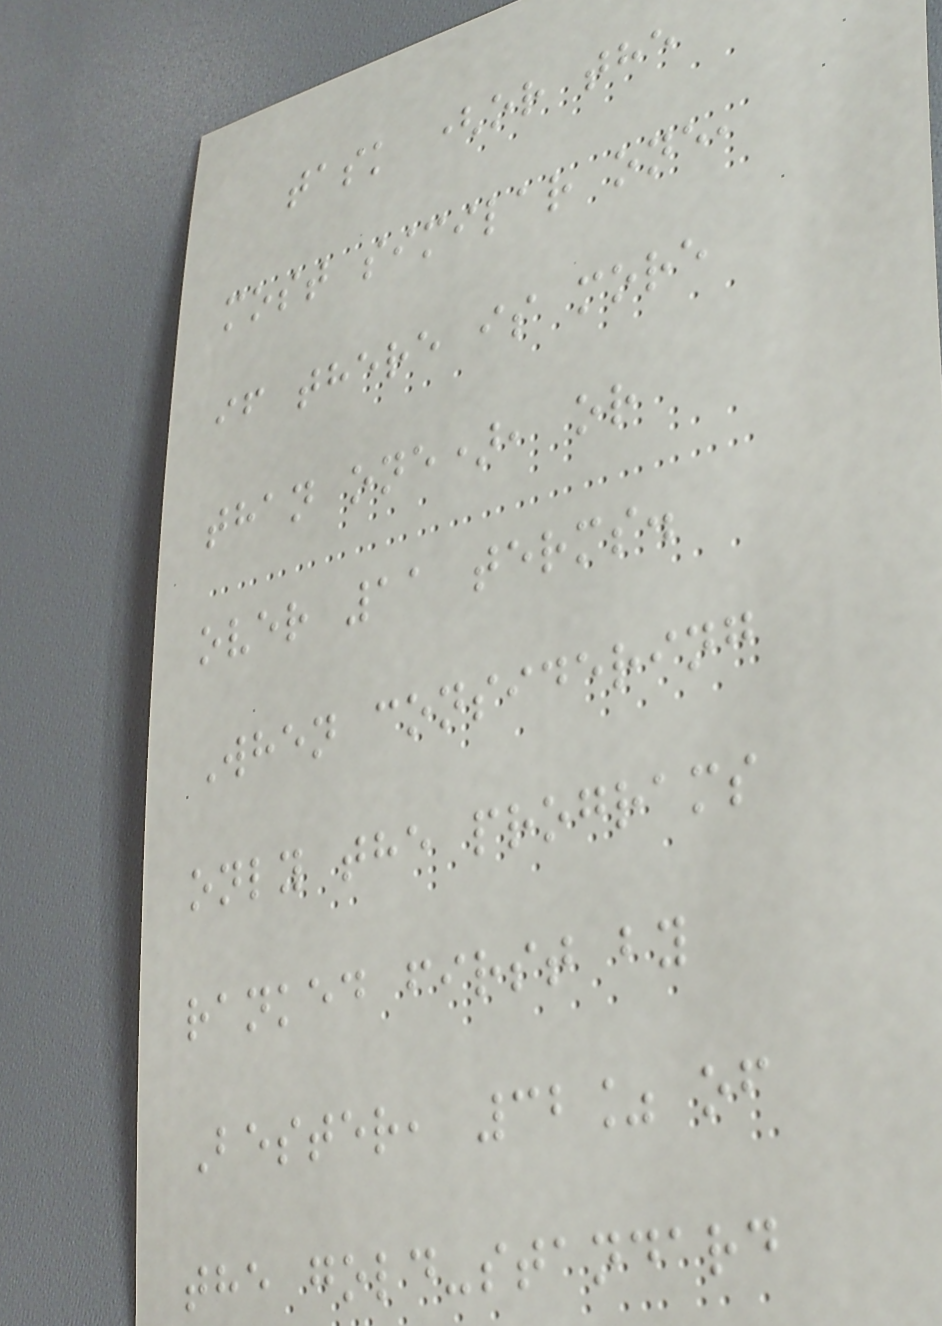task (or the
most similar one,
if there is more
than one), or
over 11 terms.
When considering
only the programs
ranked first by
Bester, 32% of
the gold-standard
